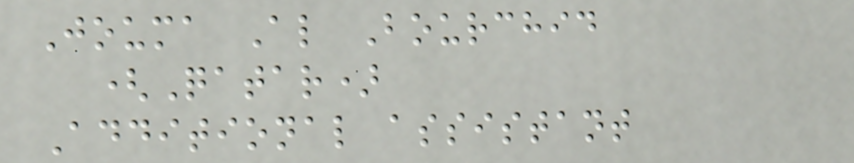Jouma Al Bourchid
(Qatar)
Additional assistant
